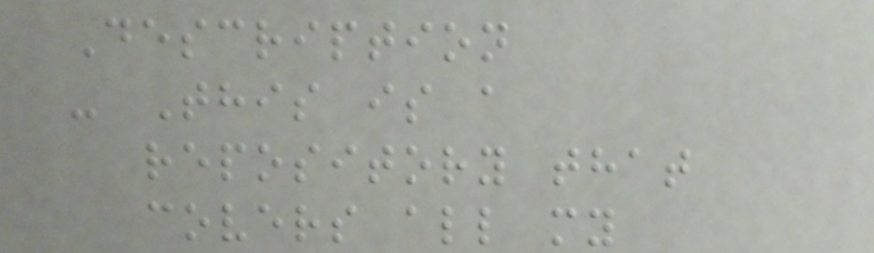Description
- This is a
repository that
covers all my
